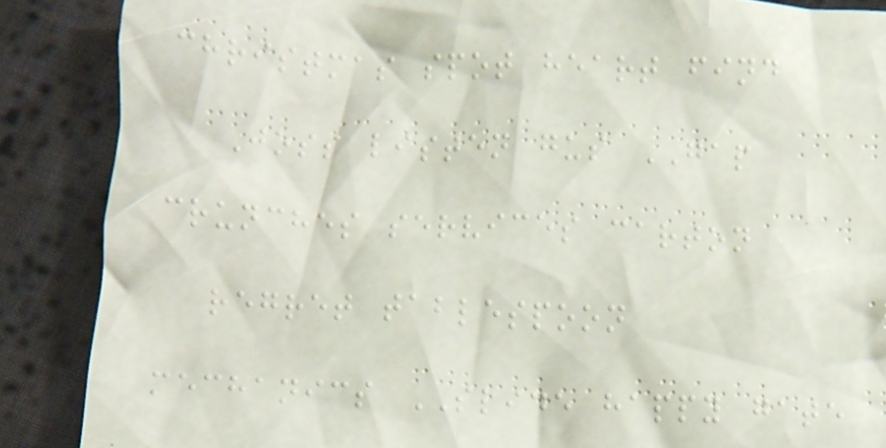christmas spot heart find
Joss listen gus GAP
crunches services carton
regret tablespoon
mechanics SLIDE happy gate
